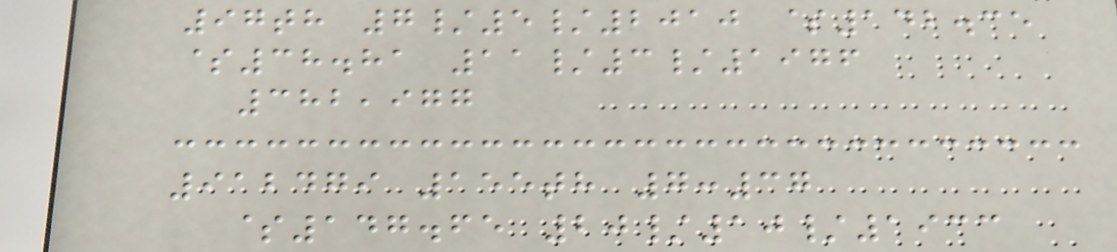97th 7/5/2010 $142.35
$38.81 11/3/1976
382,977
912479 155th 7:37
$147.65 20/10/1933
